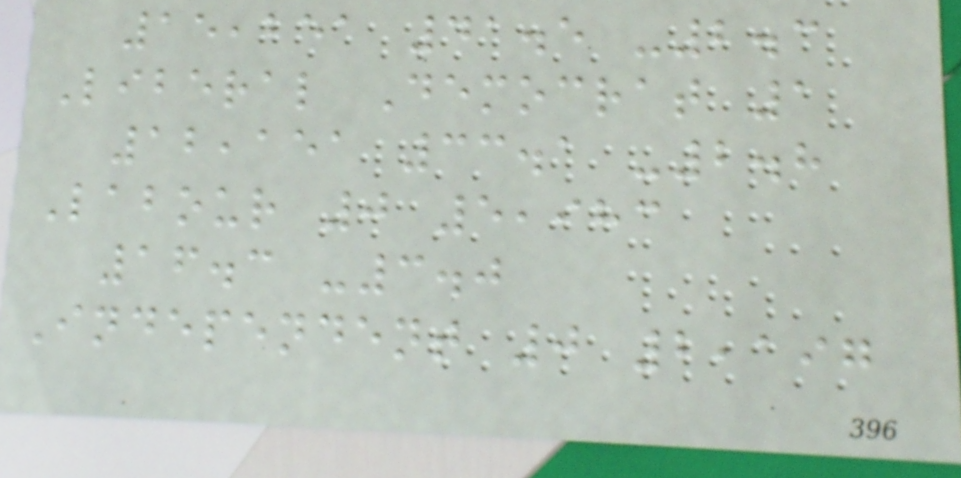15,251 41.5 -2.3
Liberal Democrat 1
12,151 33.1 -2.8
Labour 0 5,983
16.3 -3.0
Independent 0 2,197
